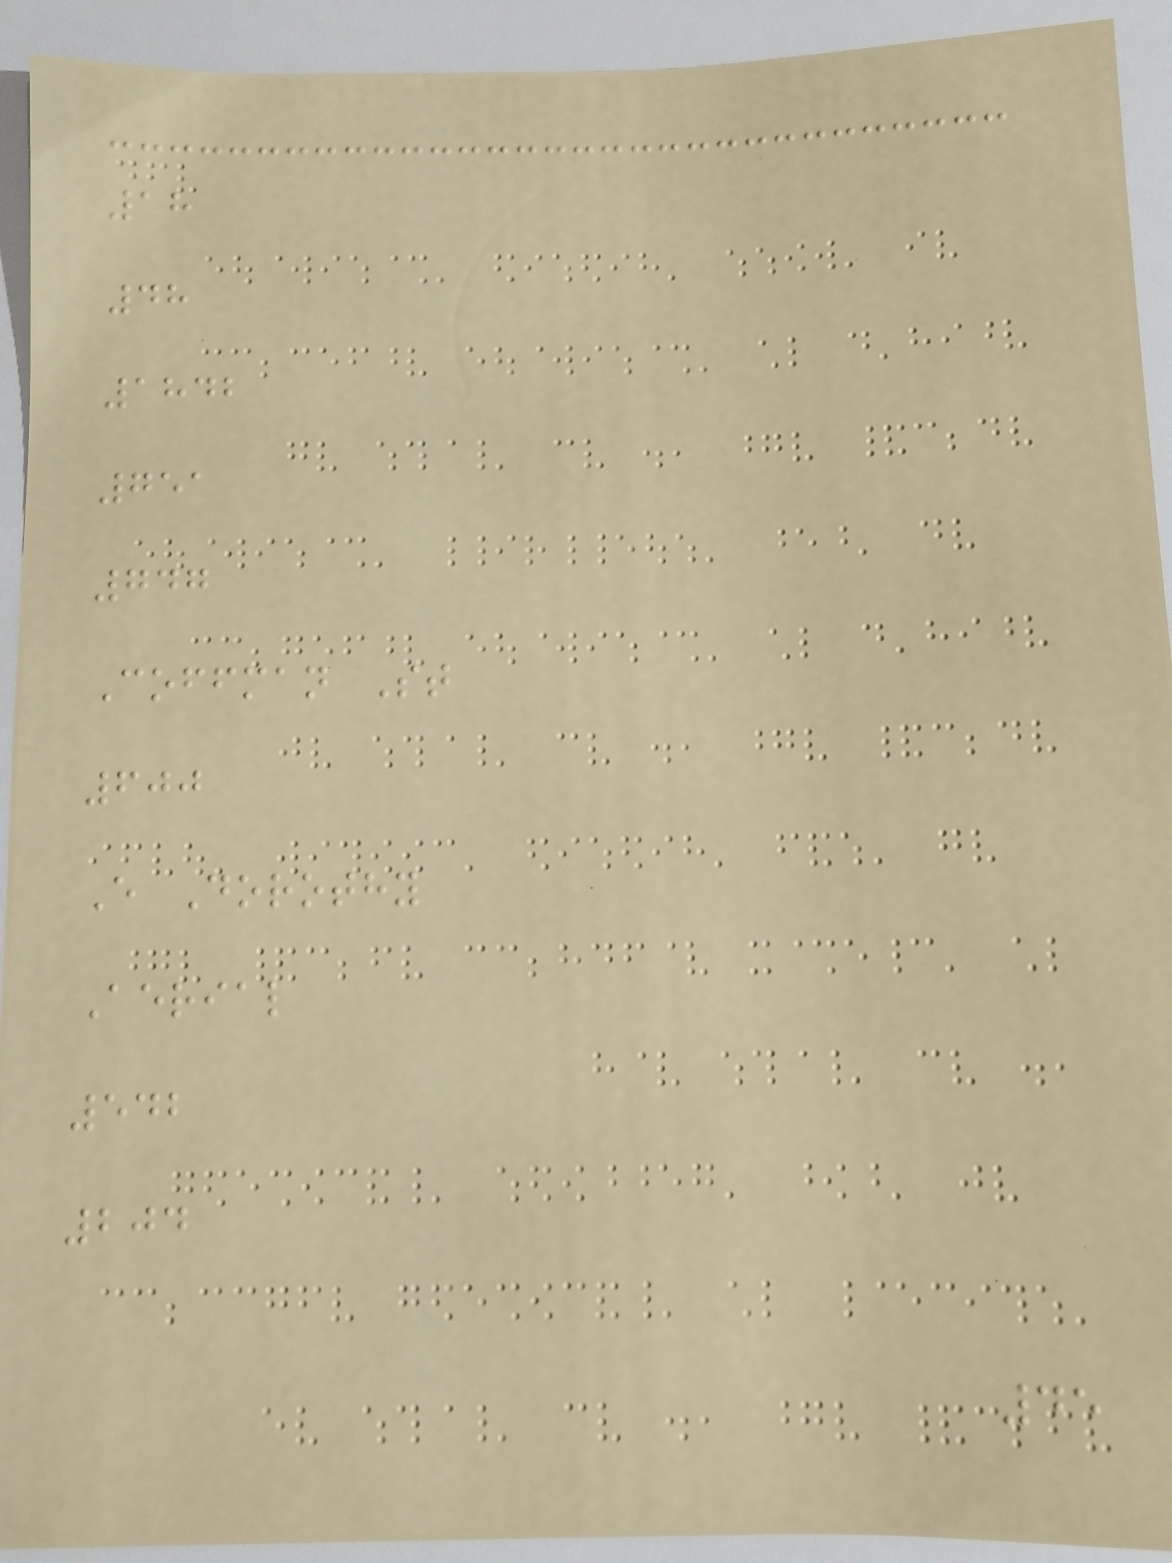18
48
1842
751
747
Coffman St
600
E Dorothy
Aerial
542
204
45
